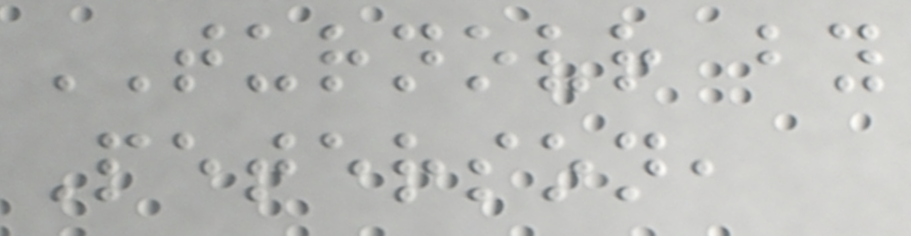TURNOVR by
Peterson,
